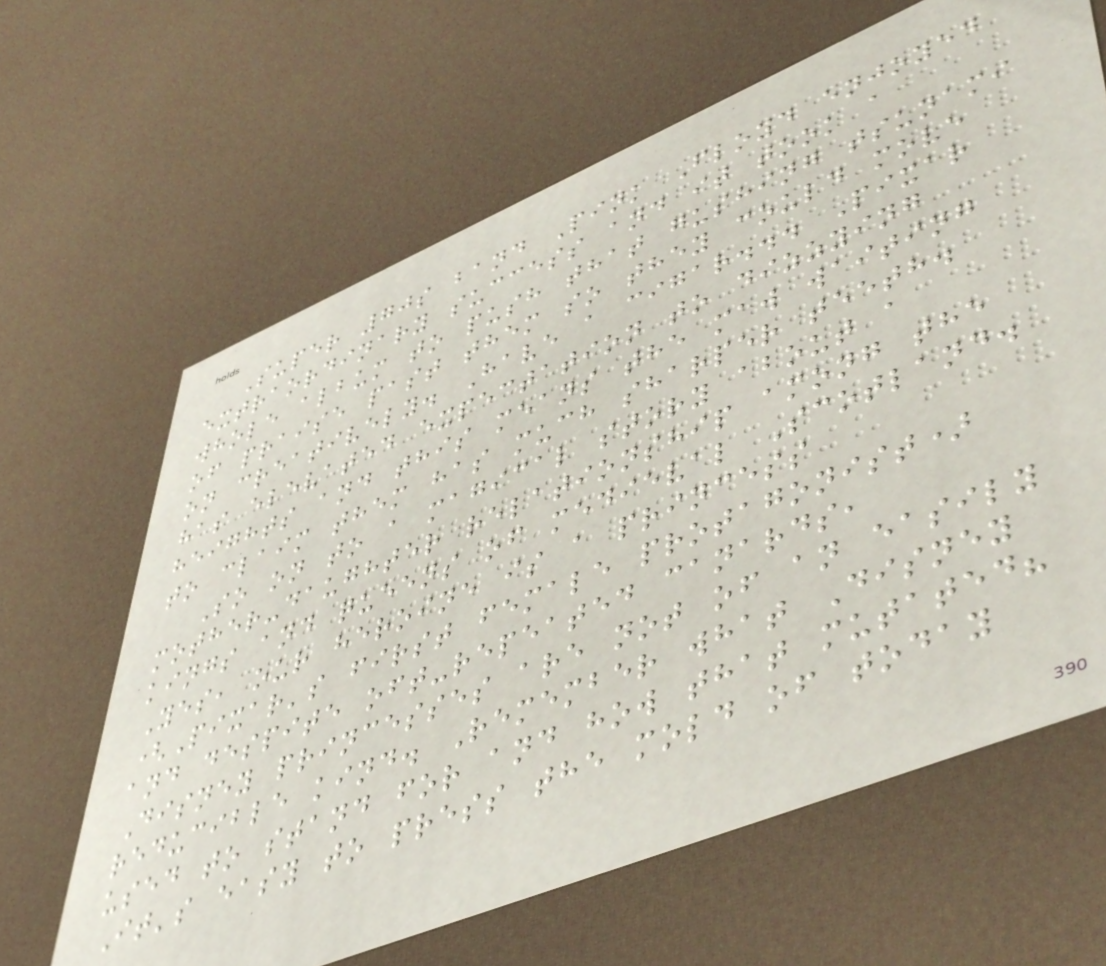Super 70s band Pink Floyd enjoyed
extraordinary success and it took a
whole album to push that gushing tsunami
of praise past them so they could move
on creatively. Have a cigar... Pixar
has elevated expectation to dizzying
heights and this means the maw waiting
to claim them has much sharper teeth.
So on to a magical story about a
mother-daughter relationship among the
kings and queens of medieval Scotland.
Yes, our heroine is a princess
(Pixar's first female protagonist)
and despite oft-repeated canards,
Disney princesses are not of an easily
reducible kind. Remember what Disney
used to stand for and how that mutated?
It's easy to press the mold of today
